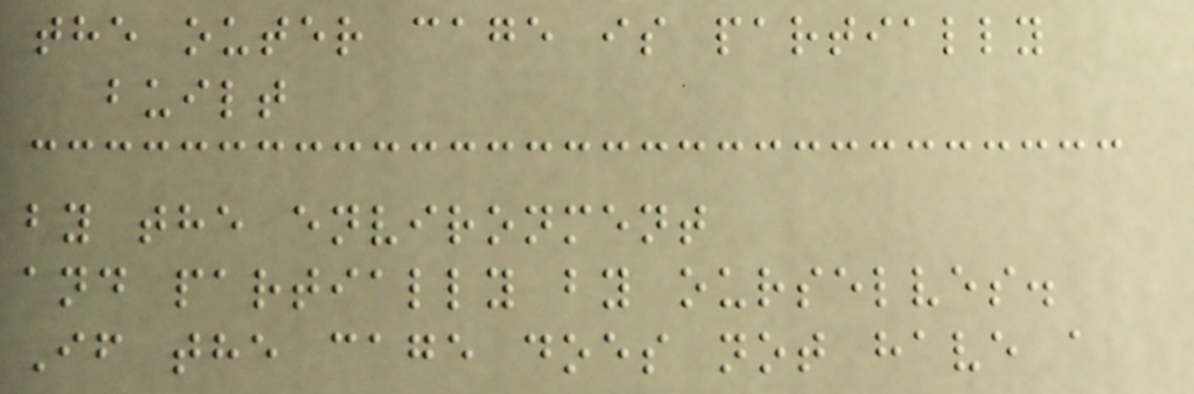the outer cage is partially
built
by the environment
and partially by ourselves.
If the cage does not have a
